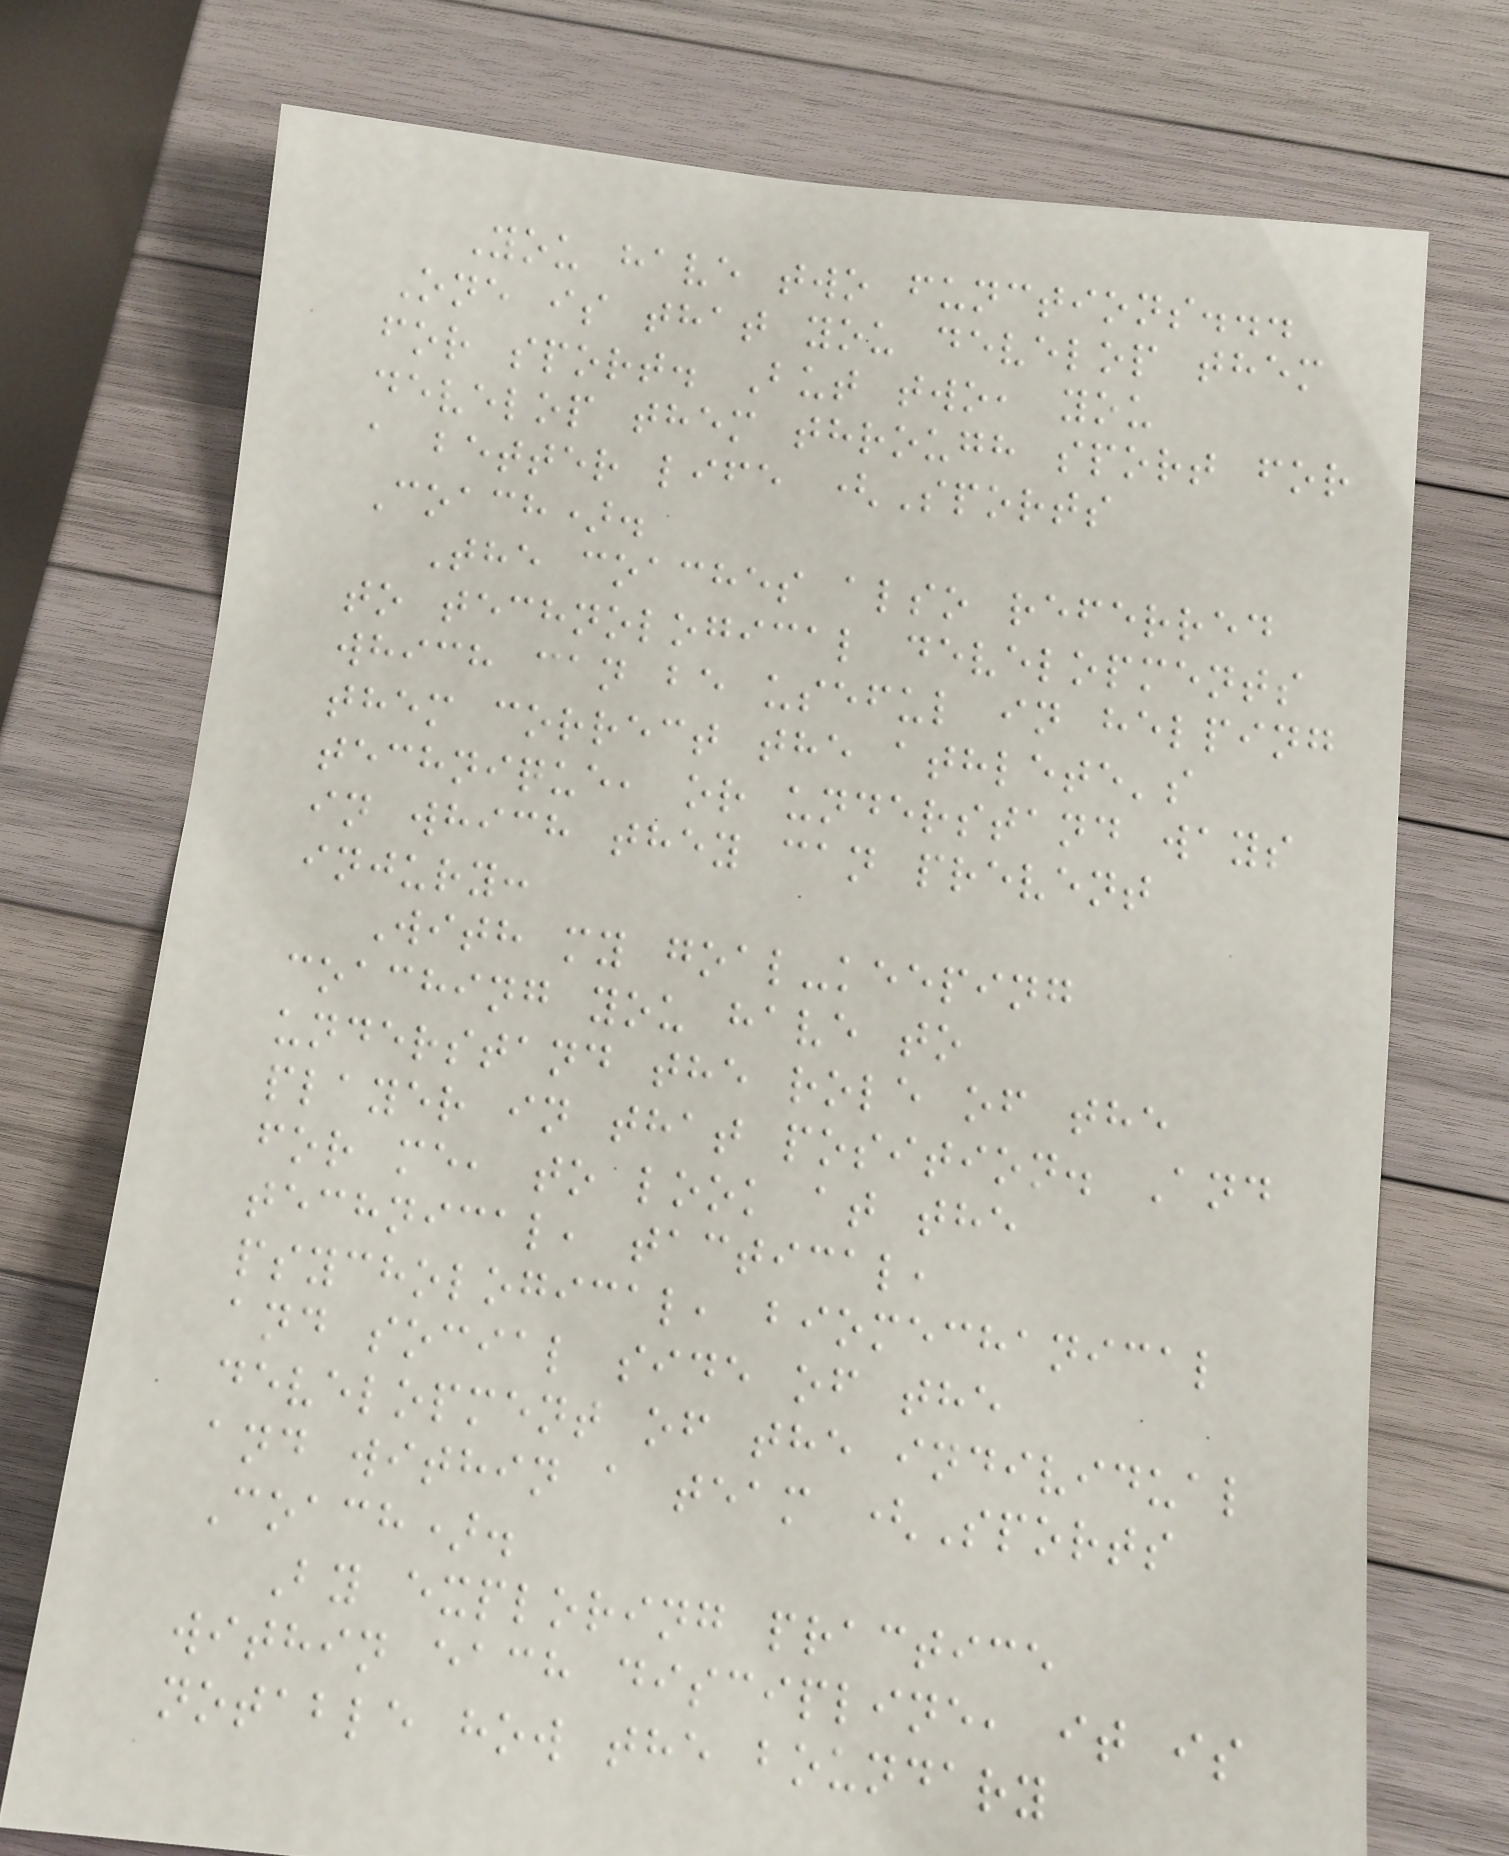You have two functions...
One is that you develop them
for sport. But two, you
develop them through sport for
a better life (Sports
Coach).
The coaches also referred
to technological developments
which can be useful in helping
them correct the athlete's
technique, or understand ways
in which they can prevent
injury:
With my goal-keeping
coaching you have to
understand the role of the
player in that position. And
for me, to look at the
technical, tactical,
psychological, biomechanical
and social side of the
development of the individual
and within a team (Sports
Coach).
By exploring practice
within each discipline, it is
notable how the boundary
